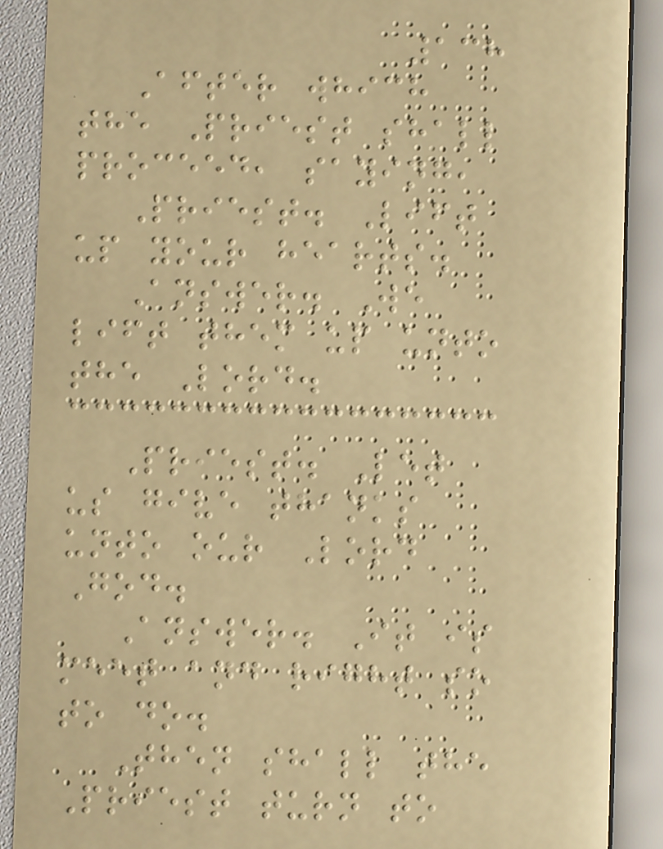138
After which
the Priest shall
proceed, saying,
Priest. Lift
up your hearts.
Answer. We
lift them up unto
the Lord.
Priest. Let
us give thanks
unto our Lord
God.
Answer. It is
meet and right so
to do.
Then shall the
Priest turn to
